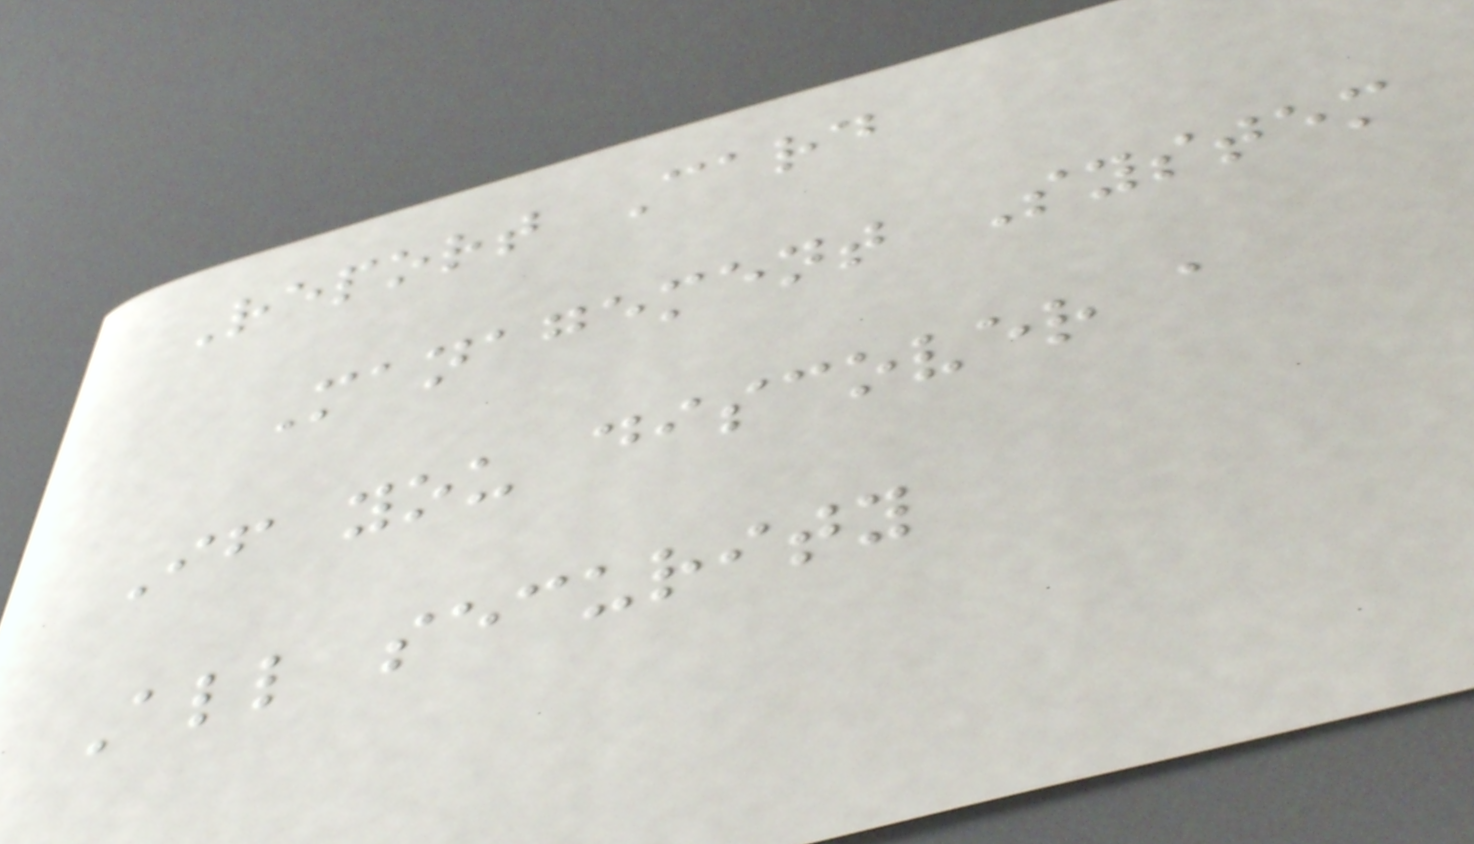Report Card
Management System
If you discover a
All security
